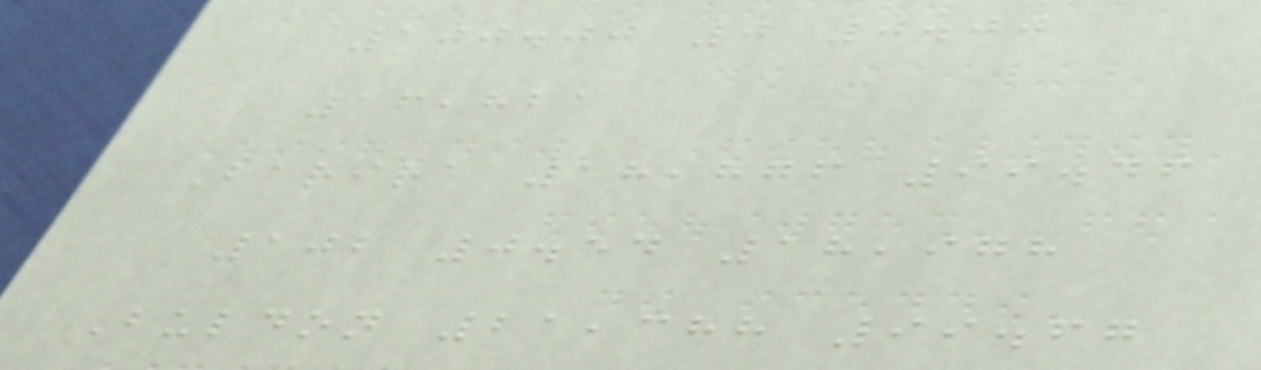100.00 0 0.00
16,821
Barira 18,876 99.46
102 0.54 18,978
Buldon 21,388 99.67
